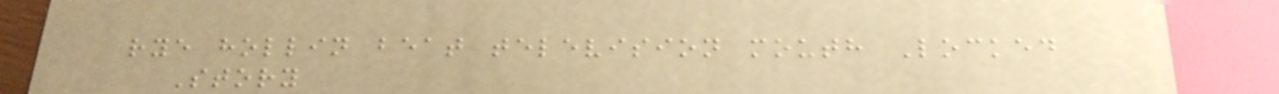rye hollin beat television mouth Locked
Story
